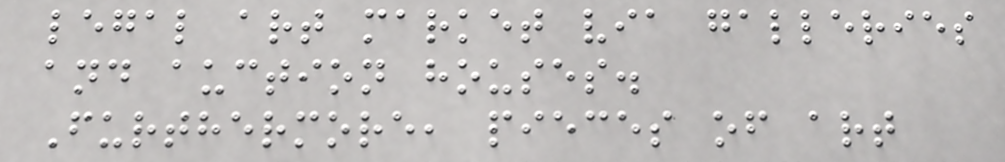legal art market via galleries
and auction houses.
Furthermore, pieces of art
